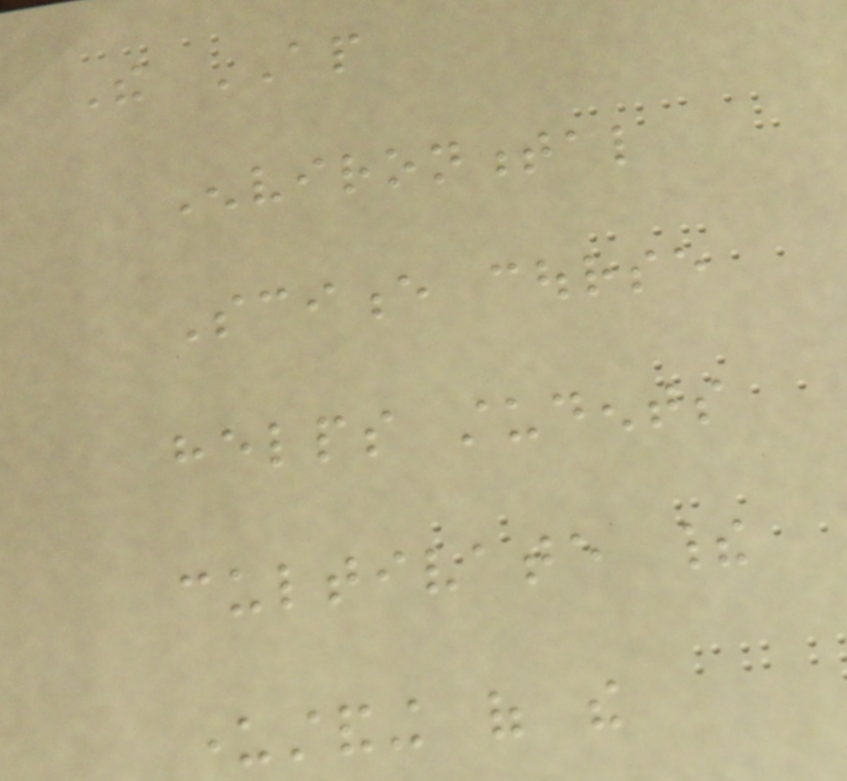The AP
Environmental
Science course
helps students
cultivate their
understanding of the
